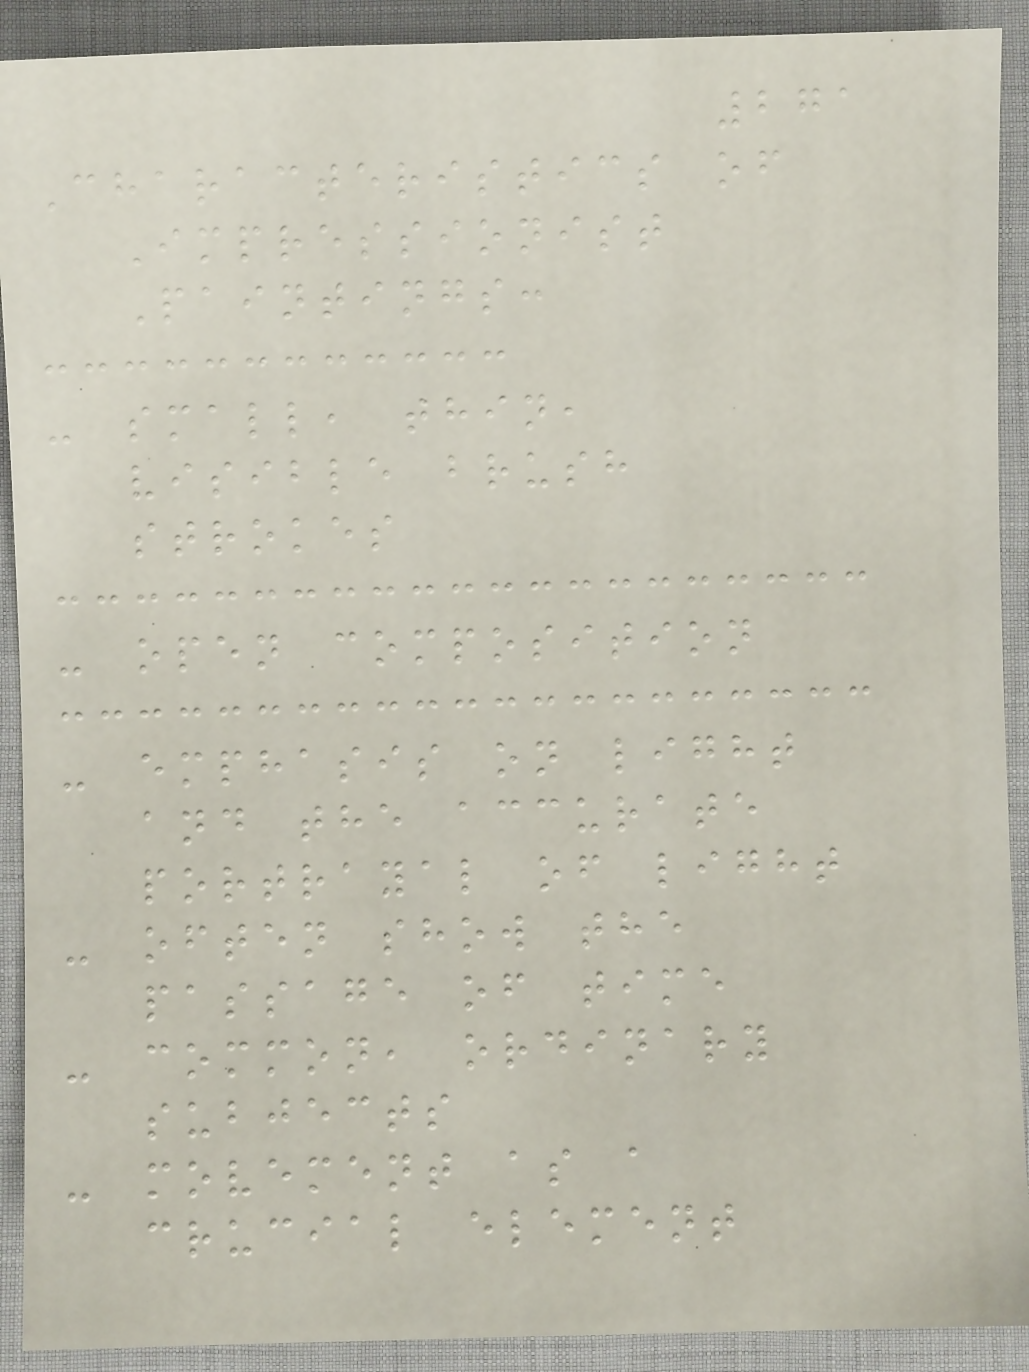271
Characteristics of
Impressionist
Paintings:
- small, thin,
visible brush
strokes
- open composition
- emphasis on light
and the accurate
portrayal of light
- often show the
passage of time
- common, ordinary
subjects
- movement as a
crucial element
